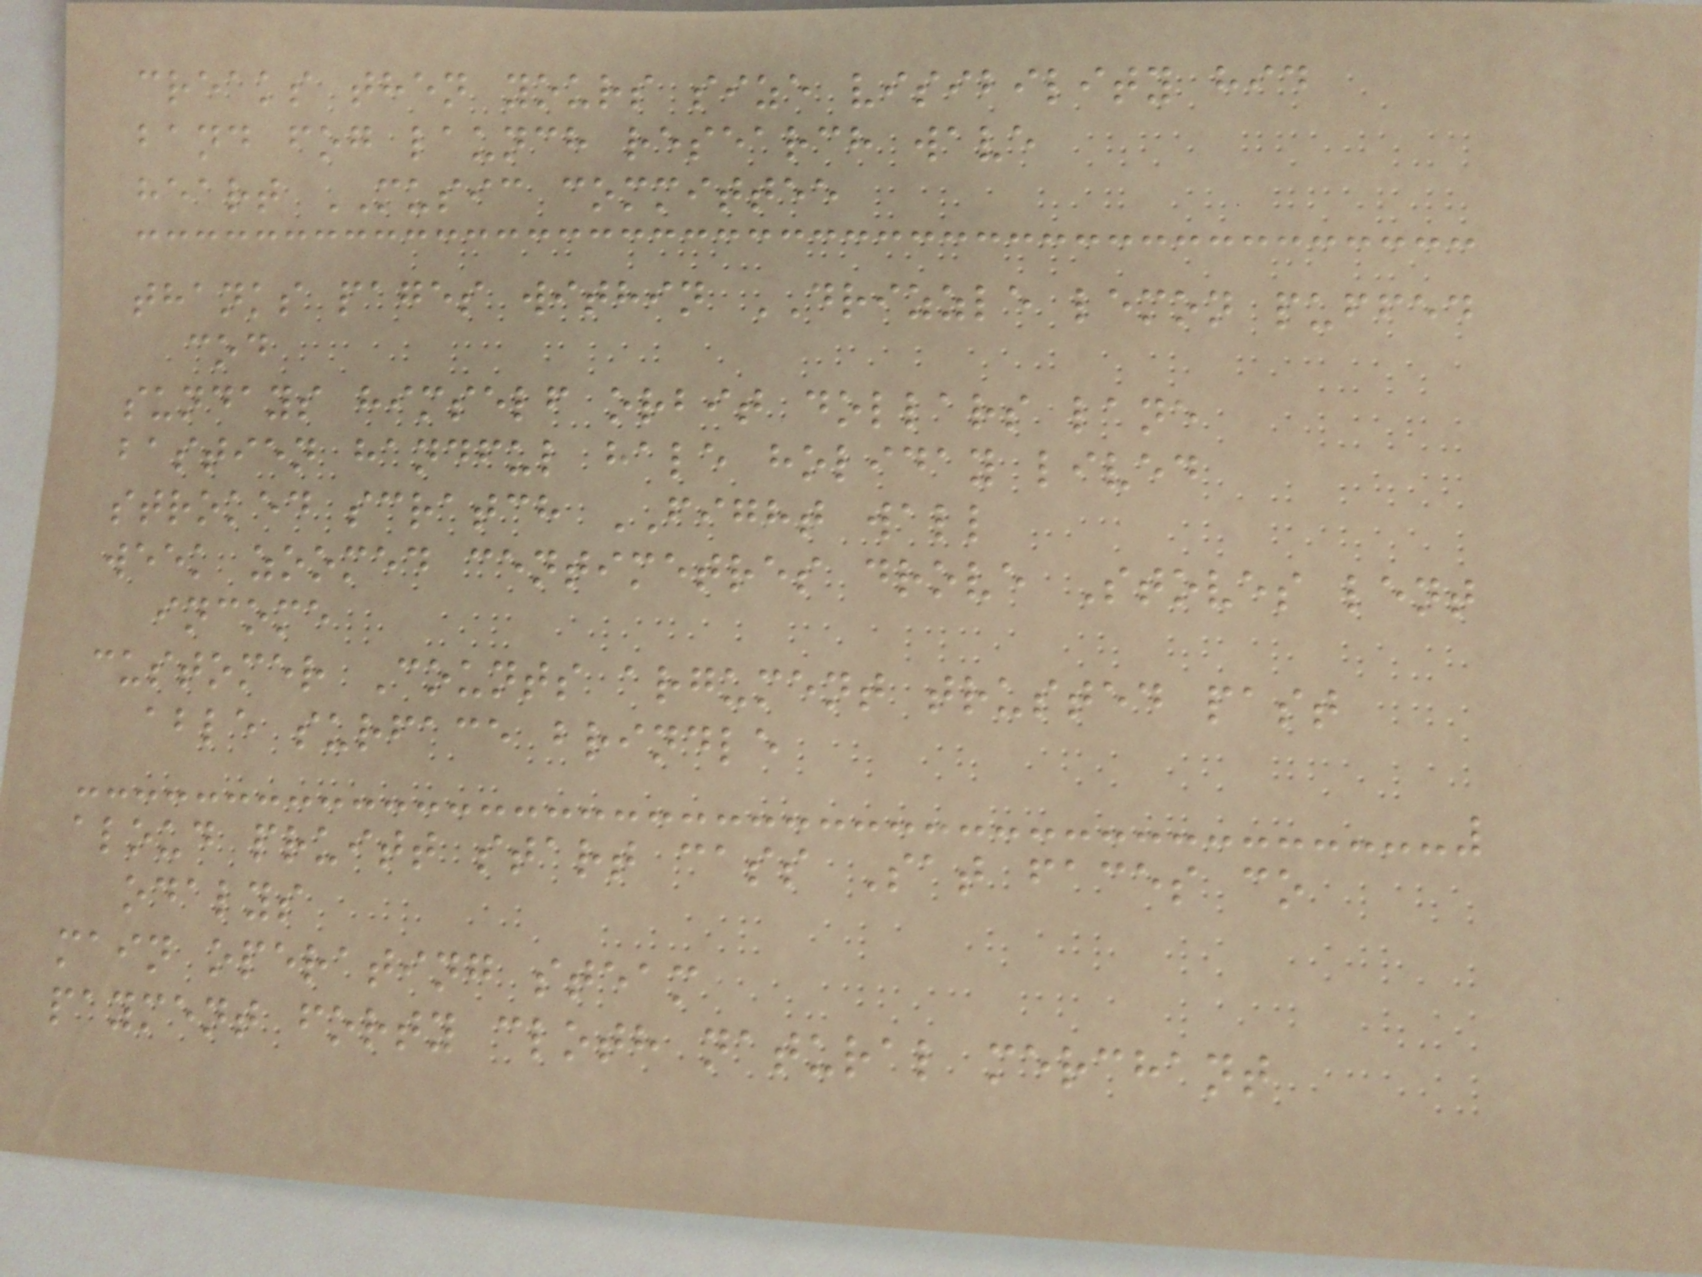creaks then yours size visibility hid
band fog launch research wave
heart MUSIC committee
thanks pages within DRIZZLE lemon puffed
cod
sundays himself orbit dollars lane
bastien handful hale holiday lived
stroked scratch FIGHT wall
week zoomed centimetres drove Stoves lent
income
customer Counts argument trusted past
able surface brindle
aloud pruitt start cass Sat faces co
odalys
main operating steam
payment forty cloth natural merchant
